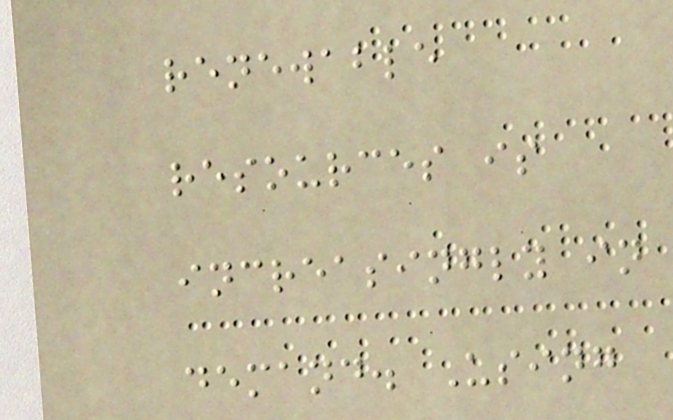renewable
resources is
increasingly in
demand. Using
